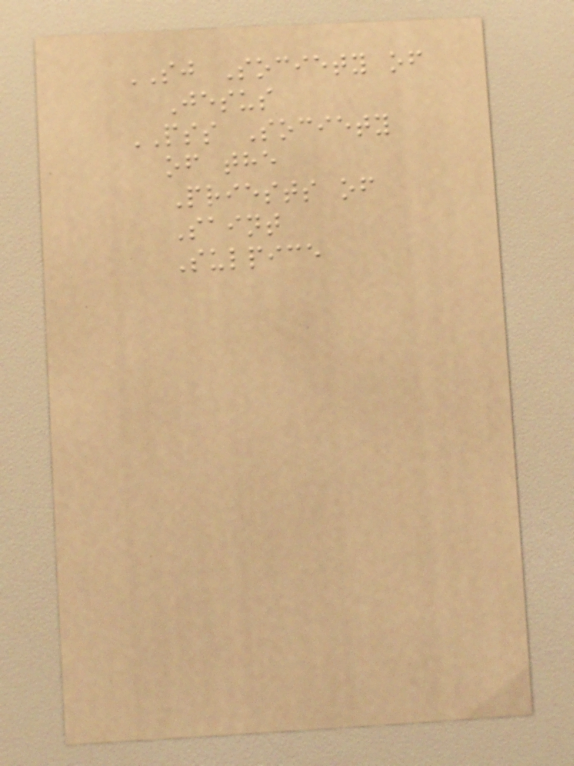SJ Society of
Jesus
PSS Society
of the
Priests of
Saint
Sulpice
